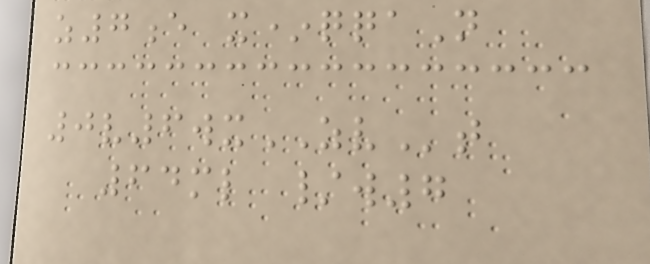z7e x*qqaN
0v6wxZVt
64ml /w7
